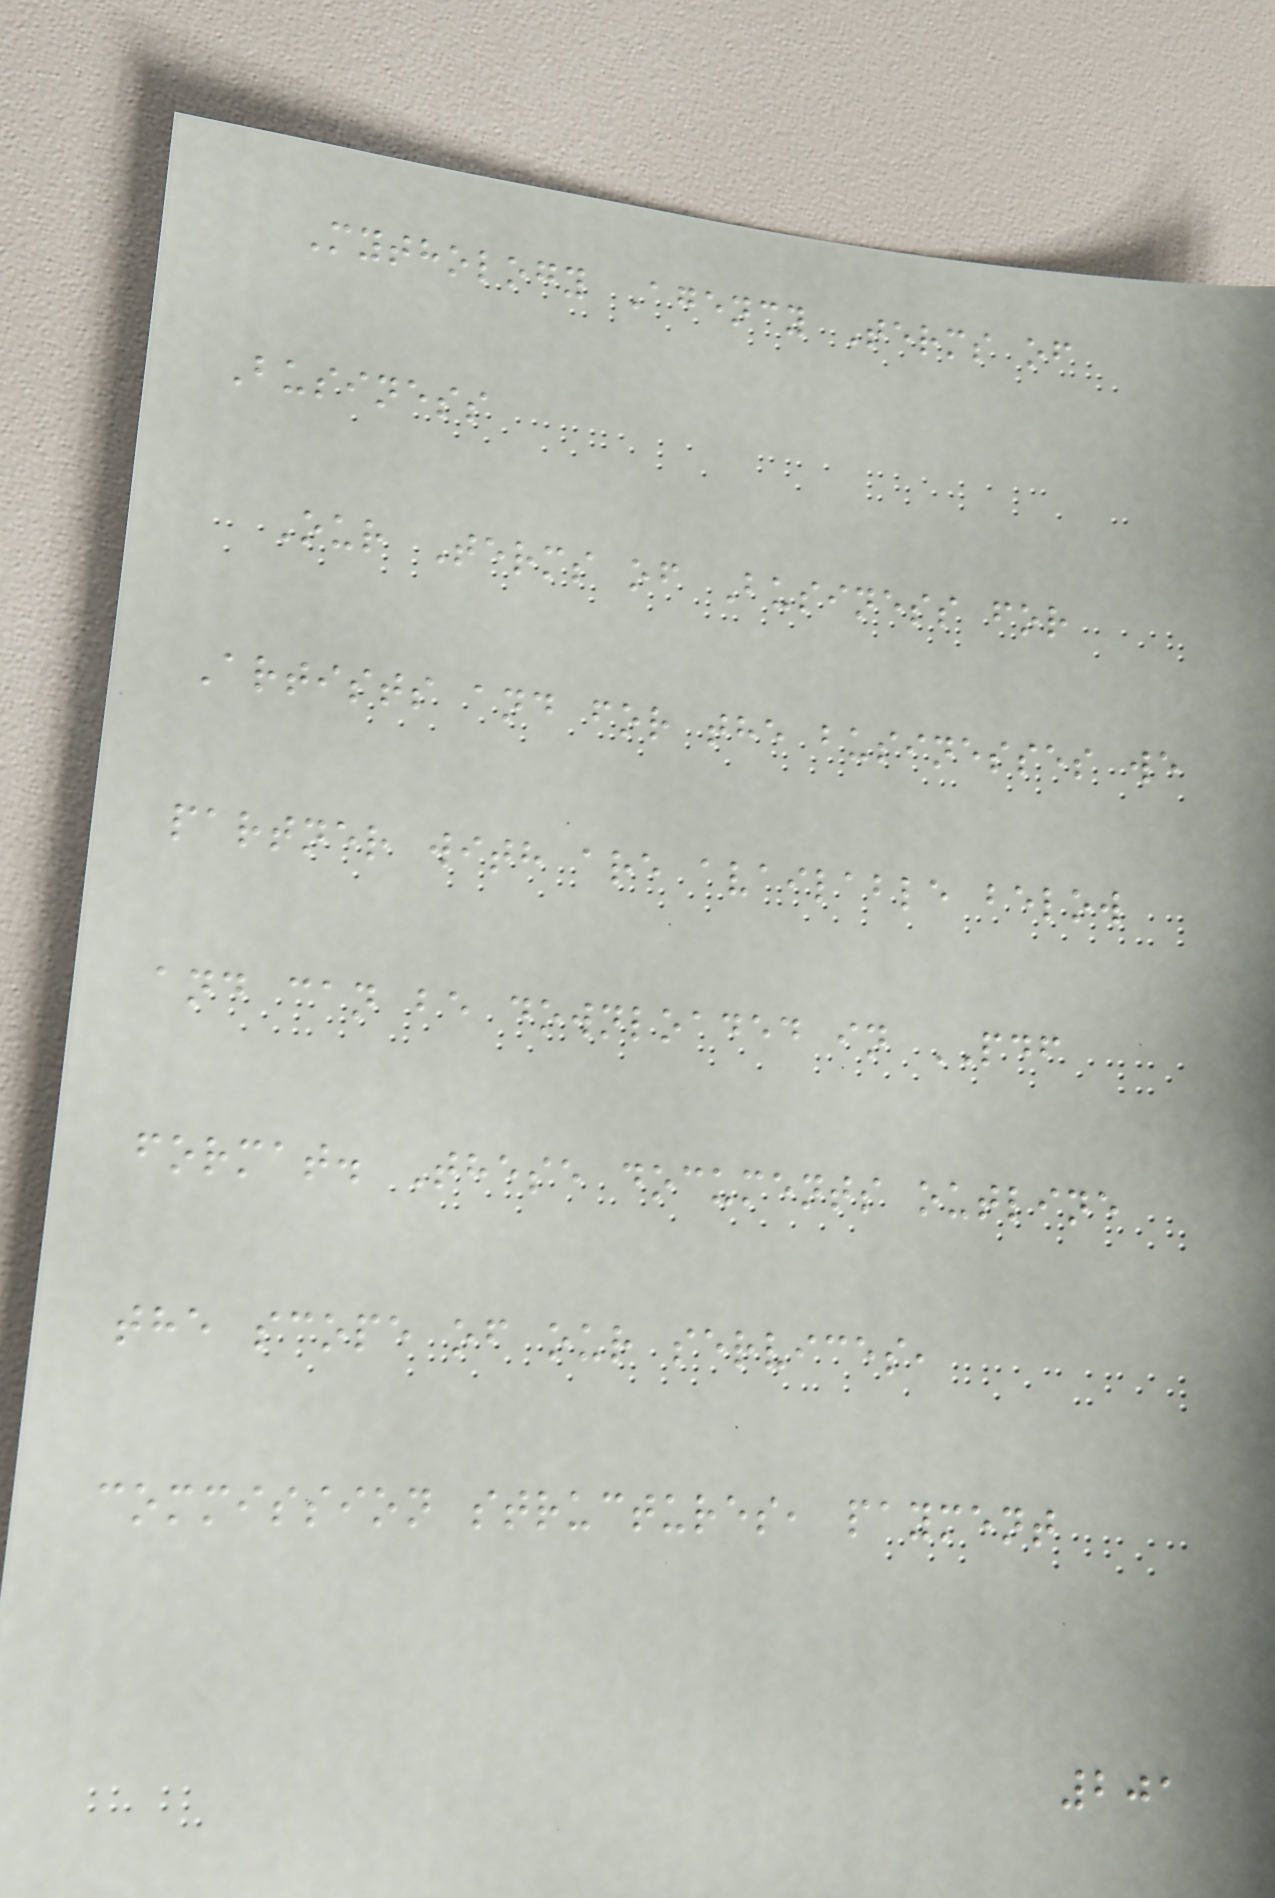Mythology Agency Terms of
Business
Our Terms of Business for
Artists and for the businesses we
partner with are available below
and can be downloaded in PDF
format. These documents outline
the scope of our services,
commission structures, payment
201
